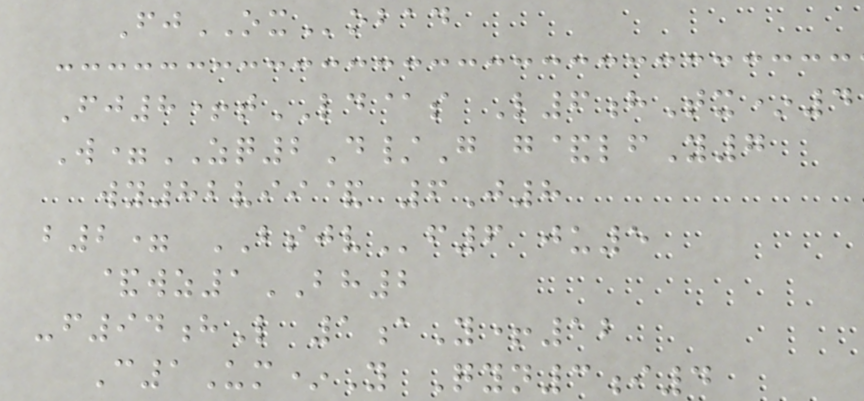FjOXobad
Fj8+tLD@s L6hTx*4
W=ZQ2D/G g&lfY7
wy82vii& 6J8
b2= BSJVf6 ju5
&wz1BH2
-f94hL 1aY+12
C1Um*Y Qyn3i4
